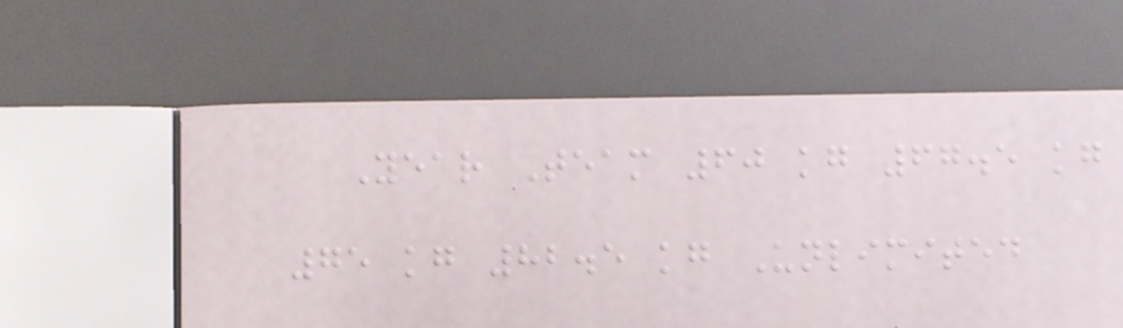Year Team 60 kg 67.5 kg
75 kg 82.5 kg Unlimited
